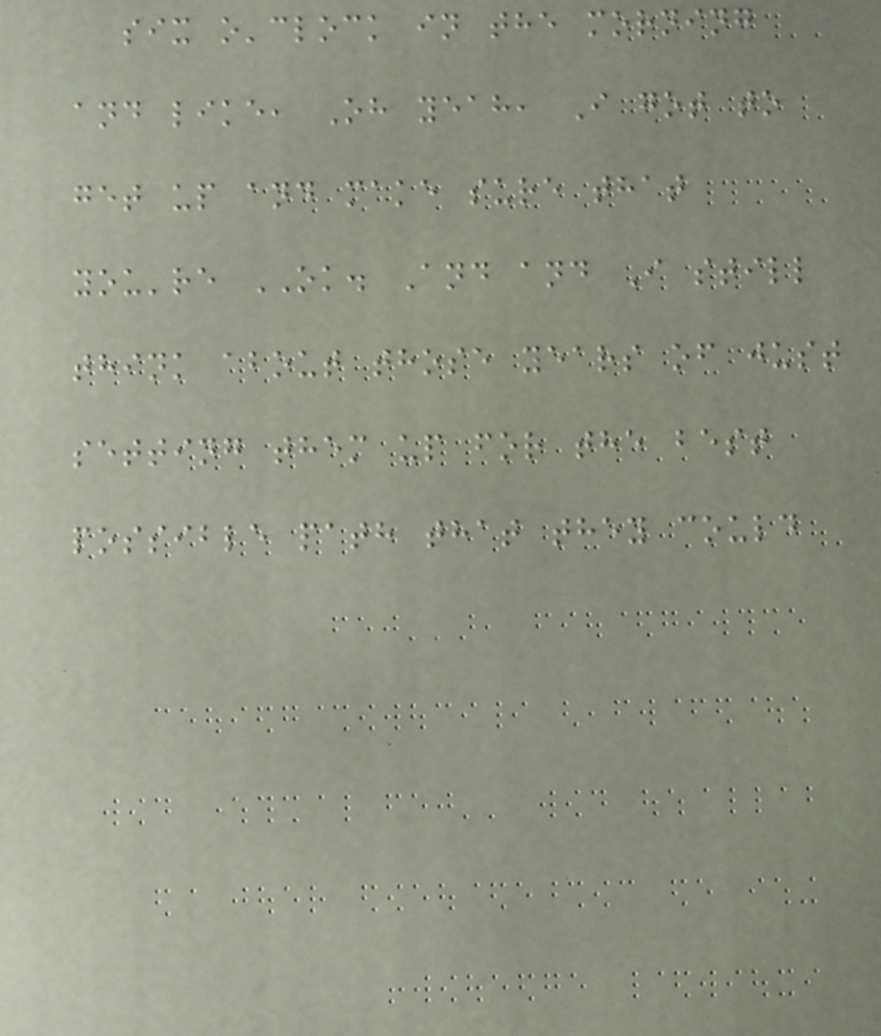six o'clock in the morning
and like, Oh yeah, I got to
get up and make sure that
you're OK. And and I still
think about those years of just
setting them up for the best
possible path that they could
